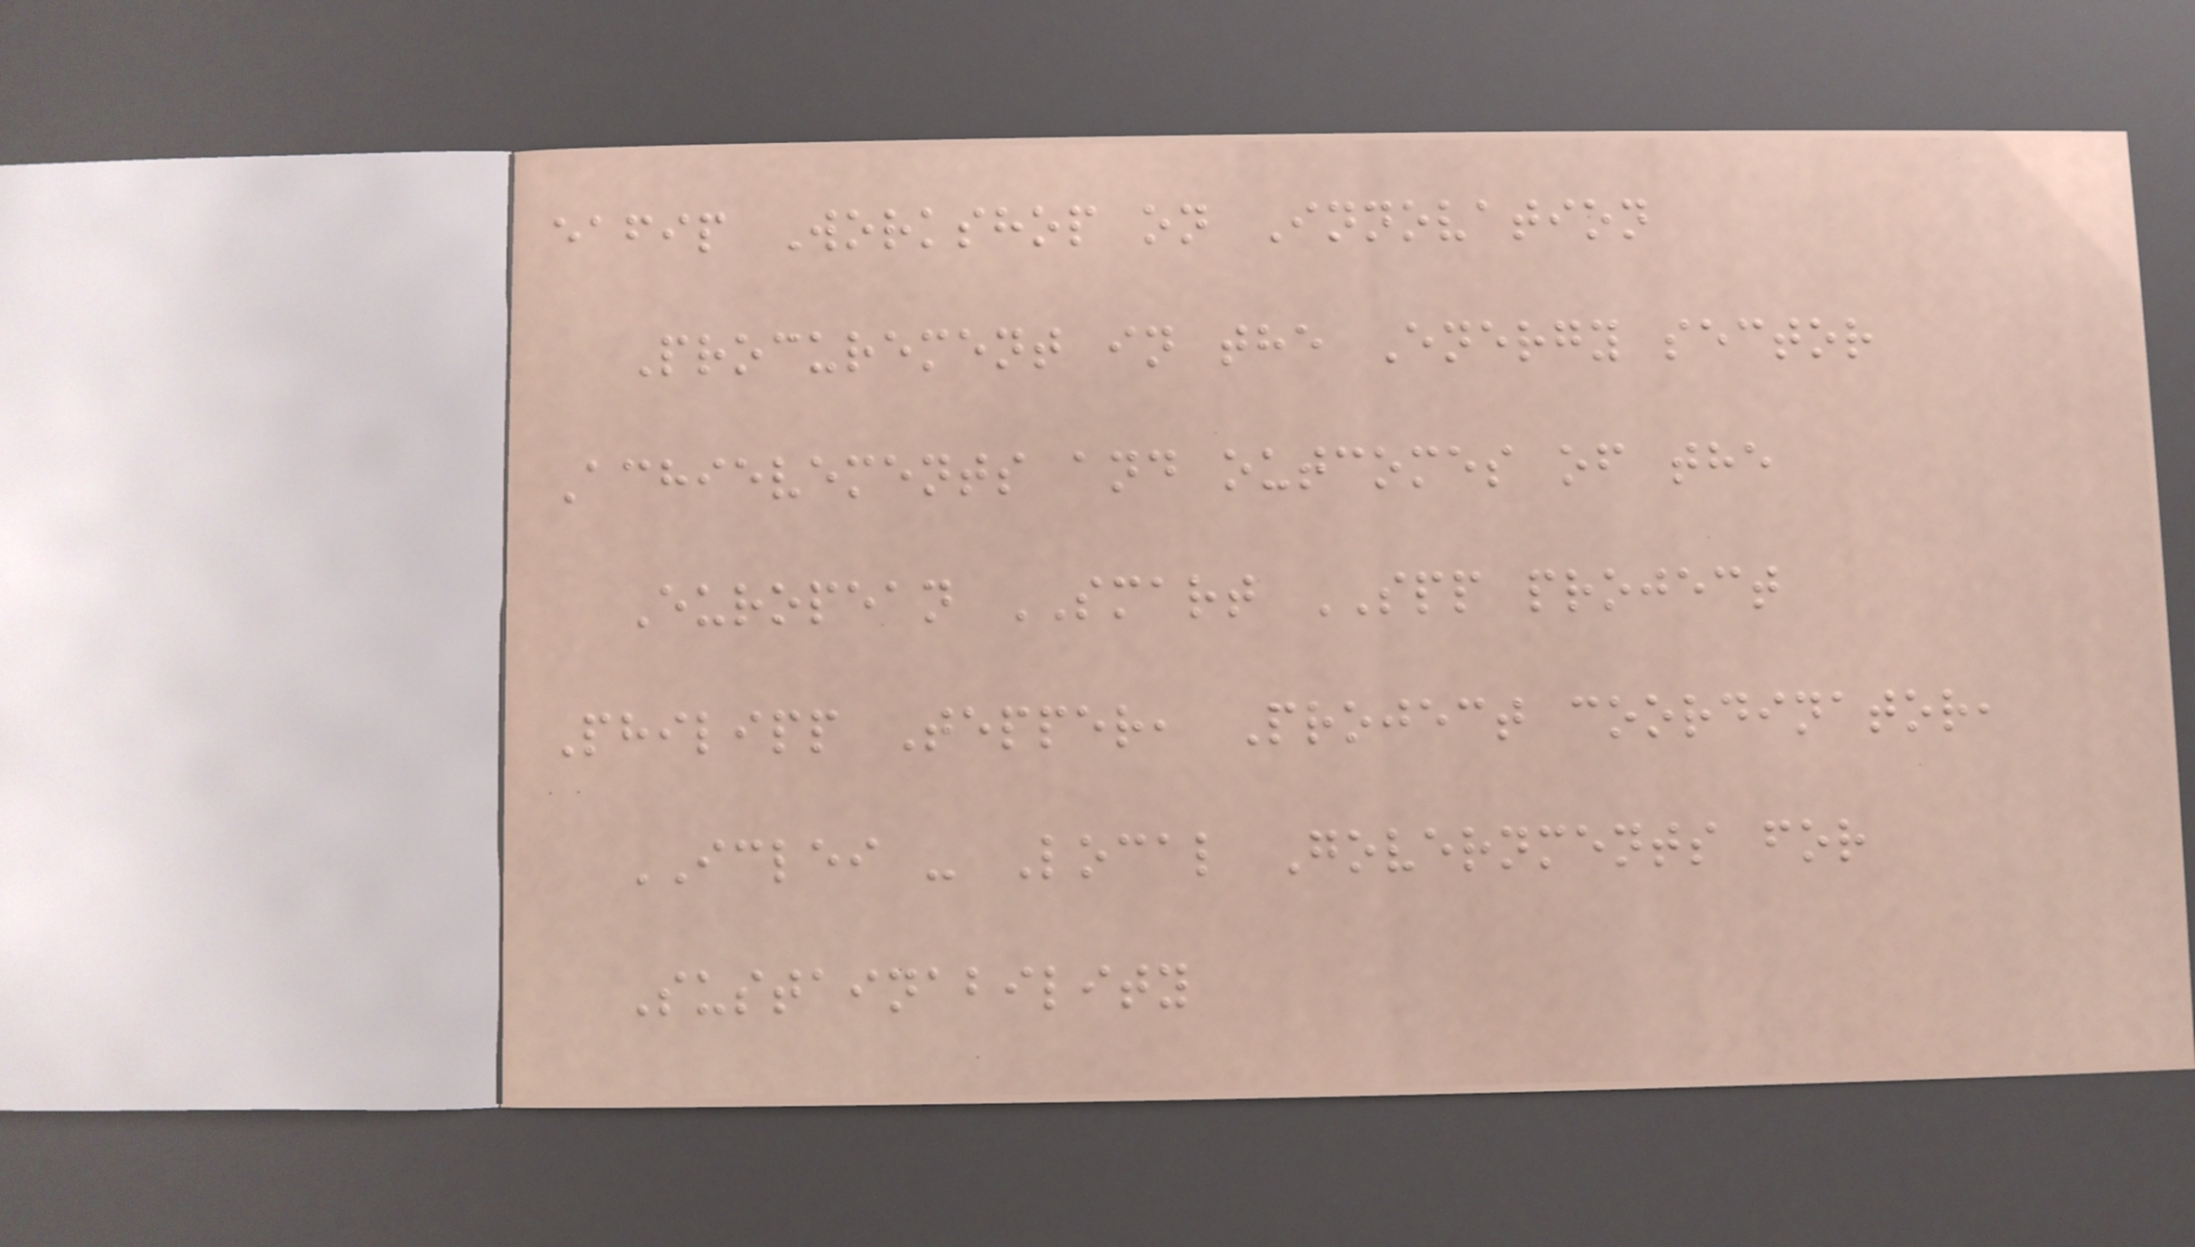eafip Workshop on Innovation
Procurement in the Energy sector
Achievements and outcomes of the
European SMART SPP project
Philipp Tepper, Project coordinator,
ICLEI - Local Governments for
Sustainability
